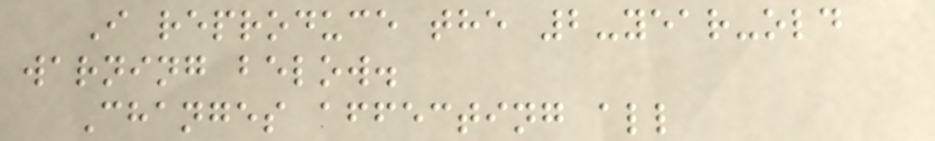I reproduce the 2-year-old
warning below.
Changes affecting all
